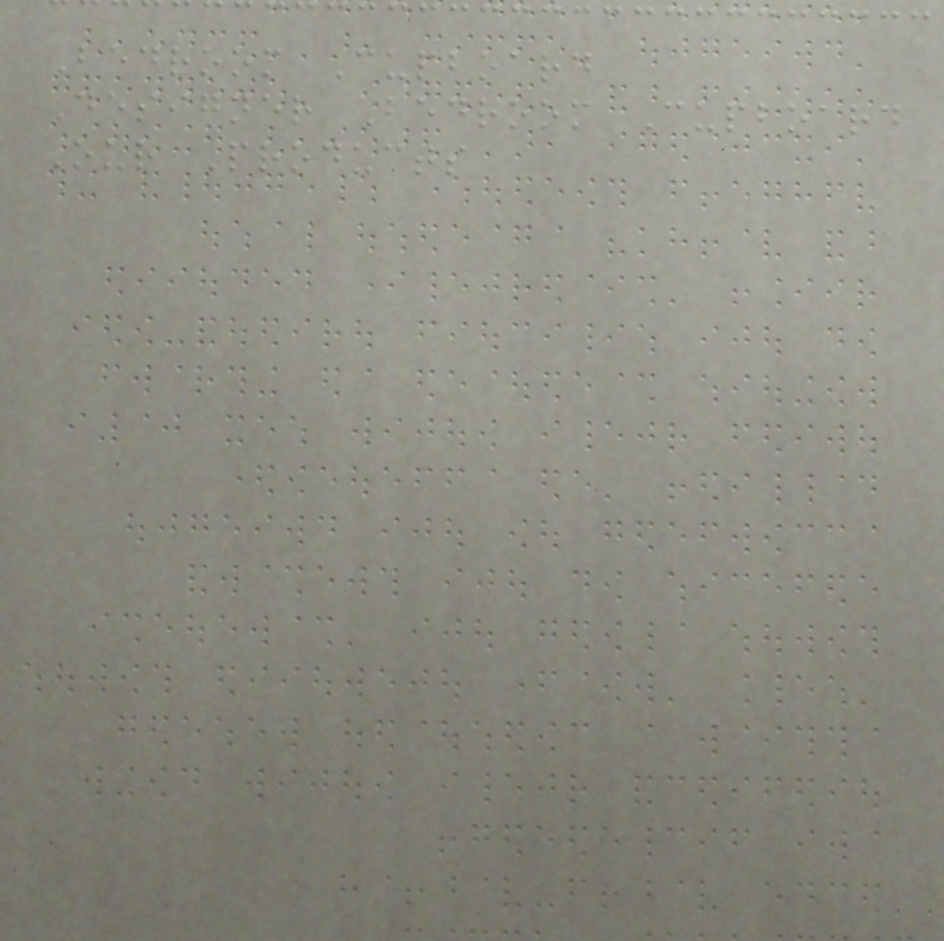Bedroom Cupboard
Designer Bedroom Cupboard
Our Products
